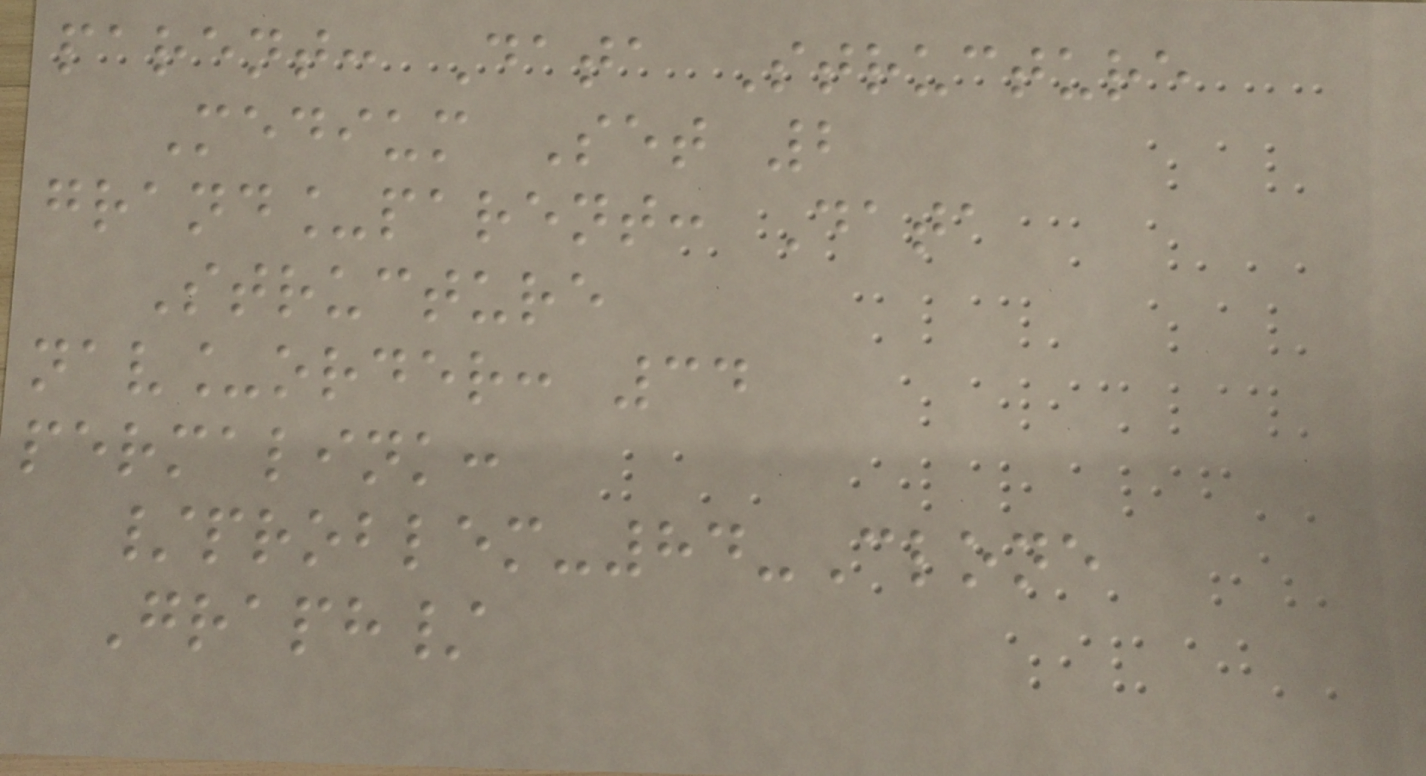parent: Data Structure
Medium Set 2
grand_parent: Data
Structure
nav_order: 34
permalink:
/problem-84-Clone
Graph/
